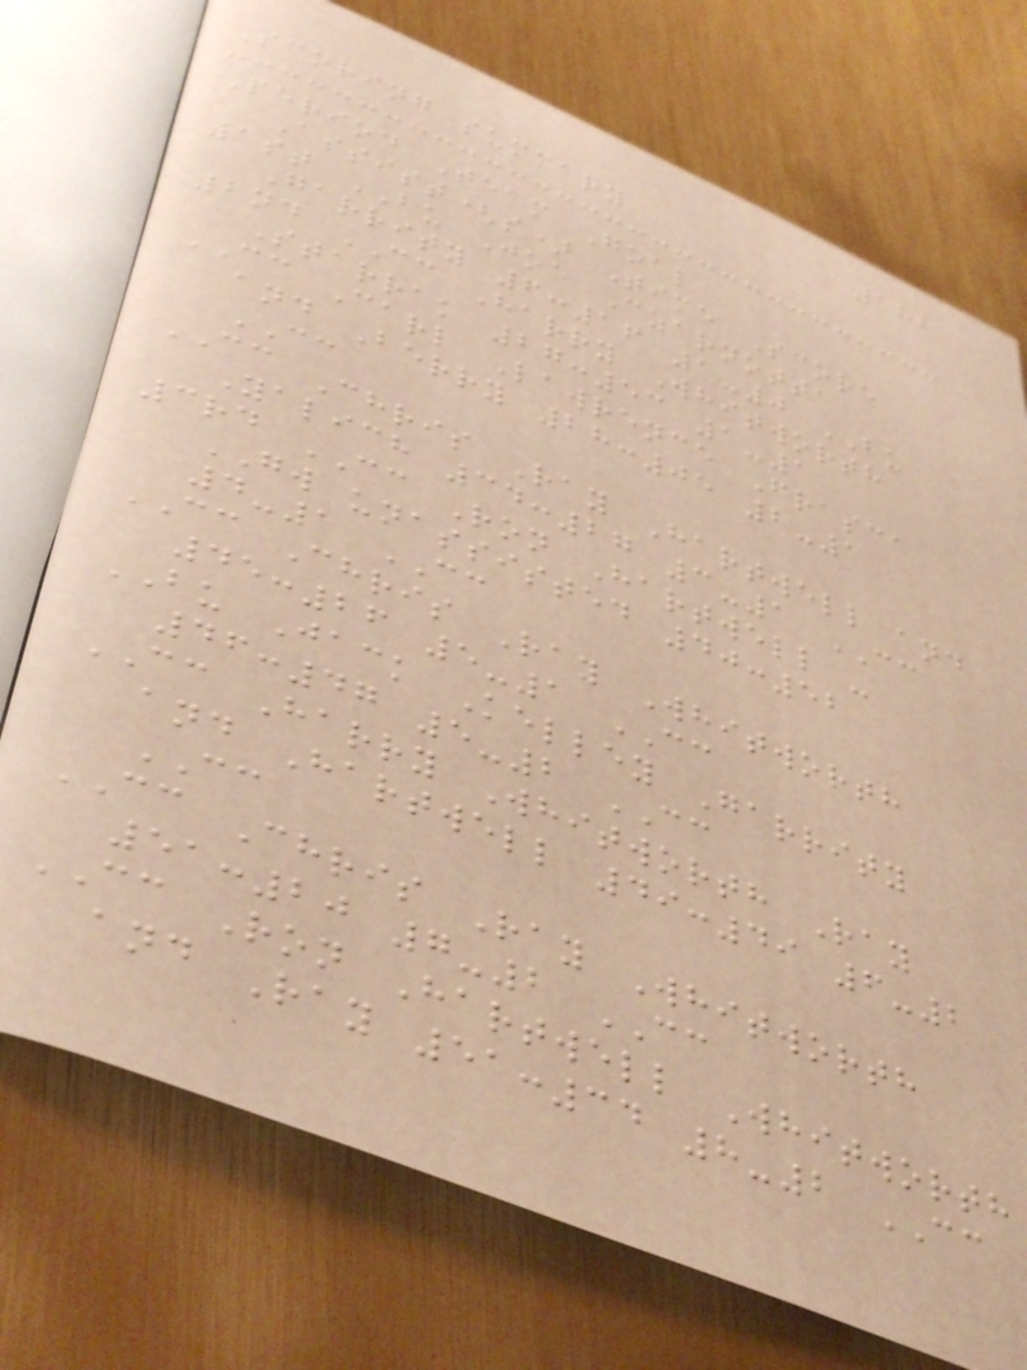182
Scoring summary
Period Team Goal
Assist(s) Time Score
1st BU Joe Czarnotta
Garrity 6:16 1-0 BU
2nd CC Harry Whitworth
Starrak 27:53 1-1
CC Carl Lawrence Frasca
and Berry 28:05 2-1
CC
CC Chris Ray Hartwell and
Yalich 34:27 3-1 CC
3rd CC Ron Hartwell -
GW unassisted 40:52
4-1 CC
CC Chris Ray Whitworth
45:26 5-1 CC
BU Jack Kelley Garrity
46:47 5-2 CC
CC Harry Whitworth Ray
and Hartwell 49:49 6-2
CC
CC Chris Ray Whitworth
51:20 7-2 CC
CC Ron Hartwell Whitworth
and Ray 51:34 8-2 CC
